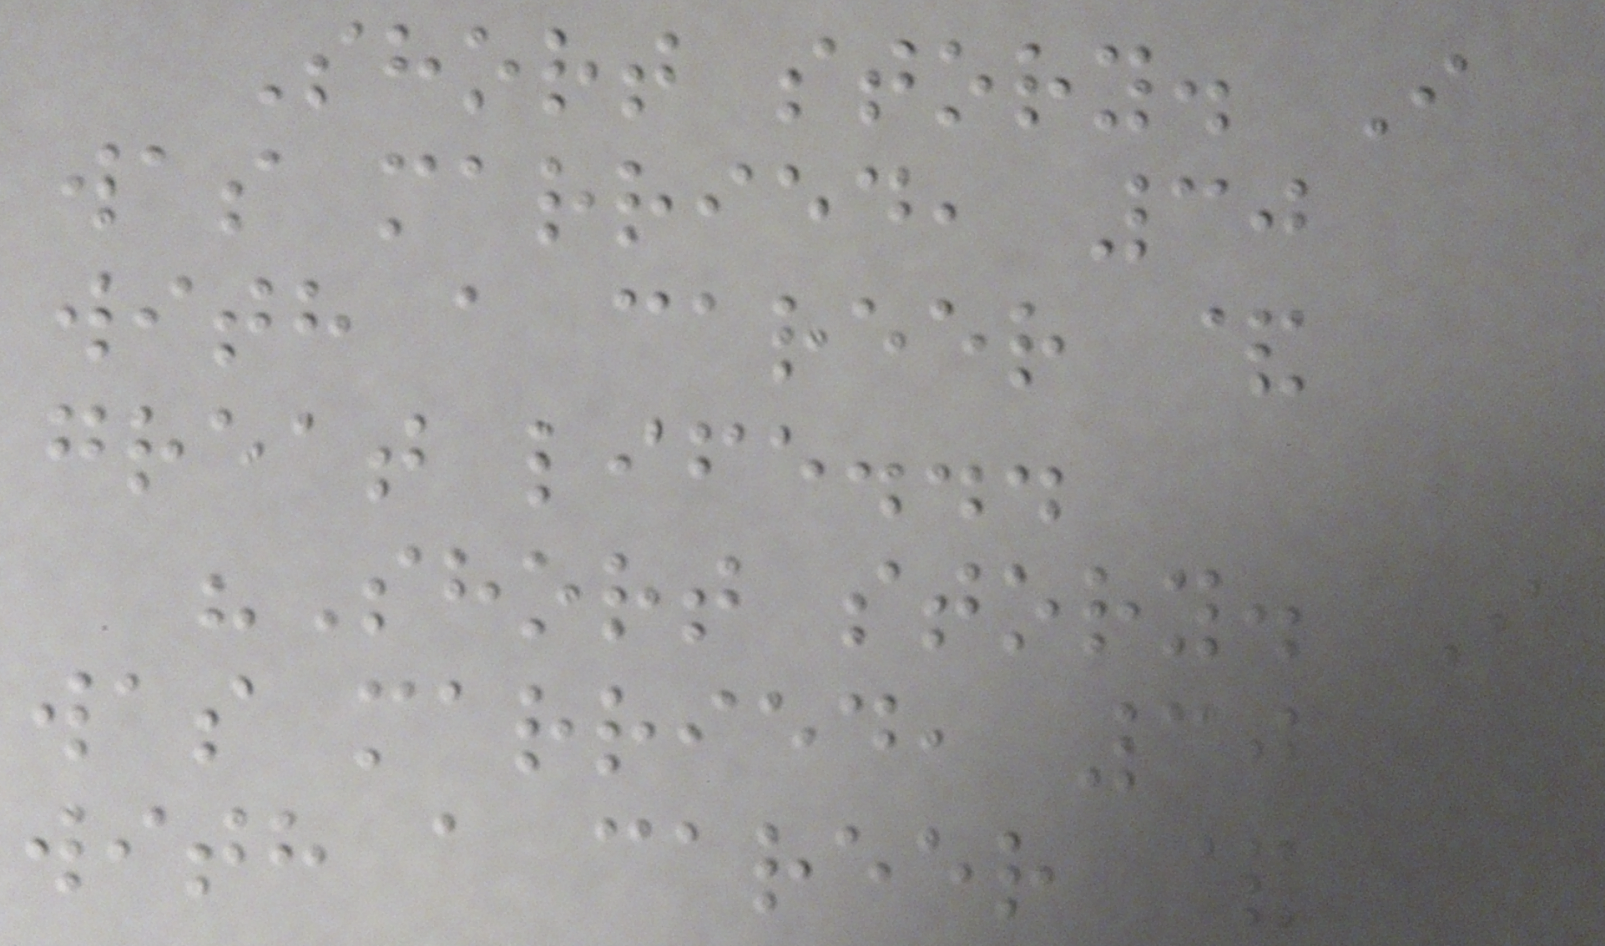Short story. I
was married, 30
with a career &
great life...
"Short story. I
was married, 30
with a career &
